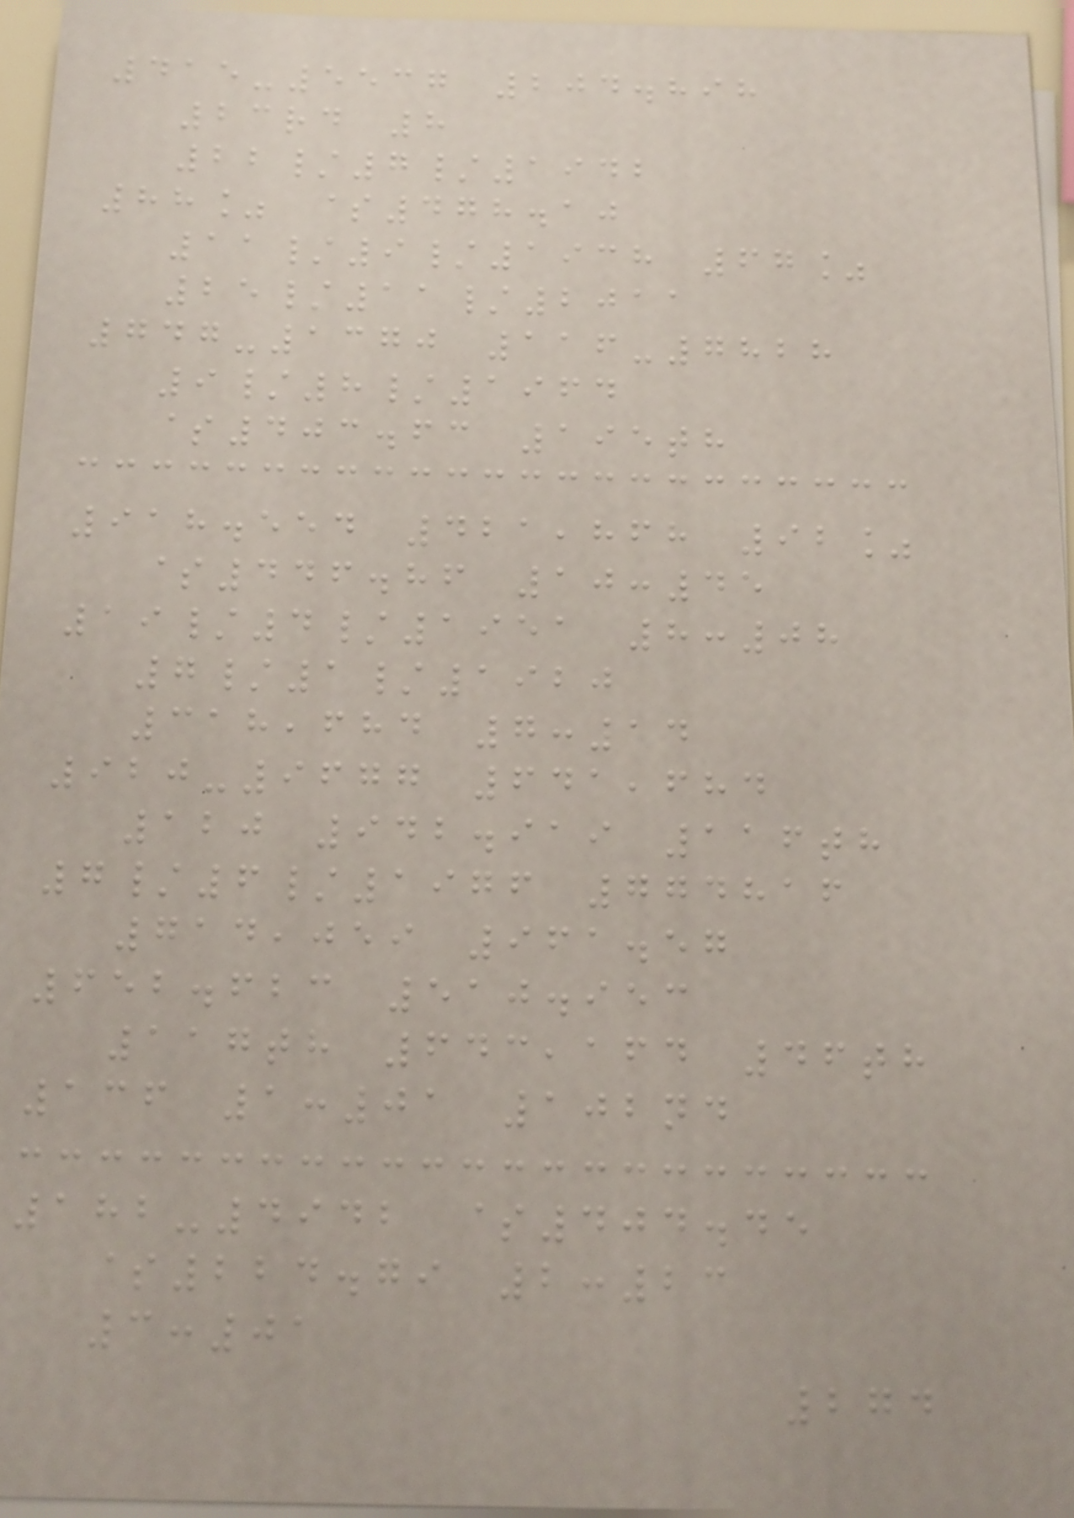415-5537 204.898
23rd 8
22/7/1942
88% $478.10
11/9/1938 67%
25/11/2011
747-1370 116-7828
9/8/1964
$403.63 195th
918.554 421,868 92%
$446.86 10:45
19/4/1951 8:08
7/1/1920
318,684 7:14
920-9677 641,684
120 942.919 116th
7/6/1976 774816
714,059 961.57
652.623 510.953
117th 643,164 46th
136 1:01 102nd
182-4942 $404.45
$224.79 2:23
3:01
274
